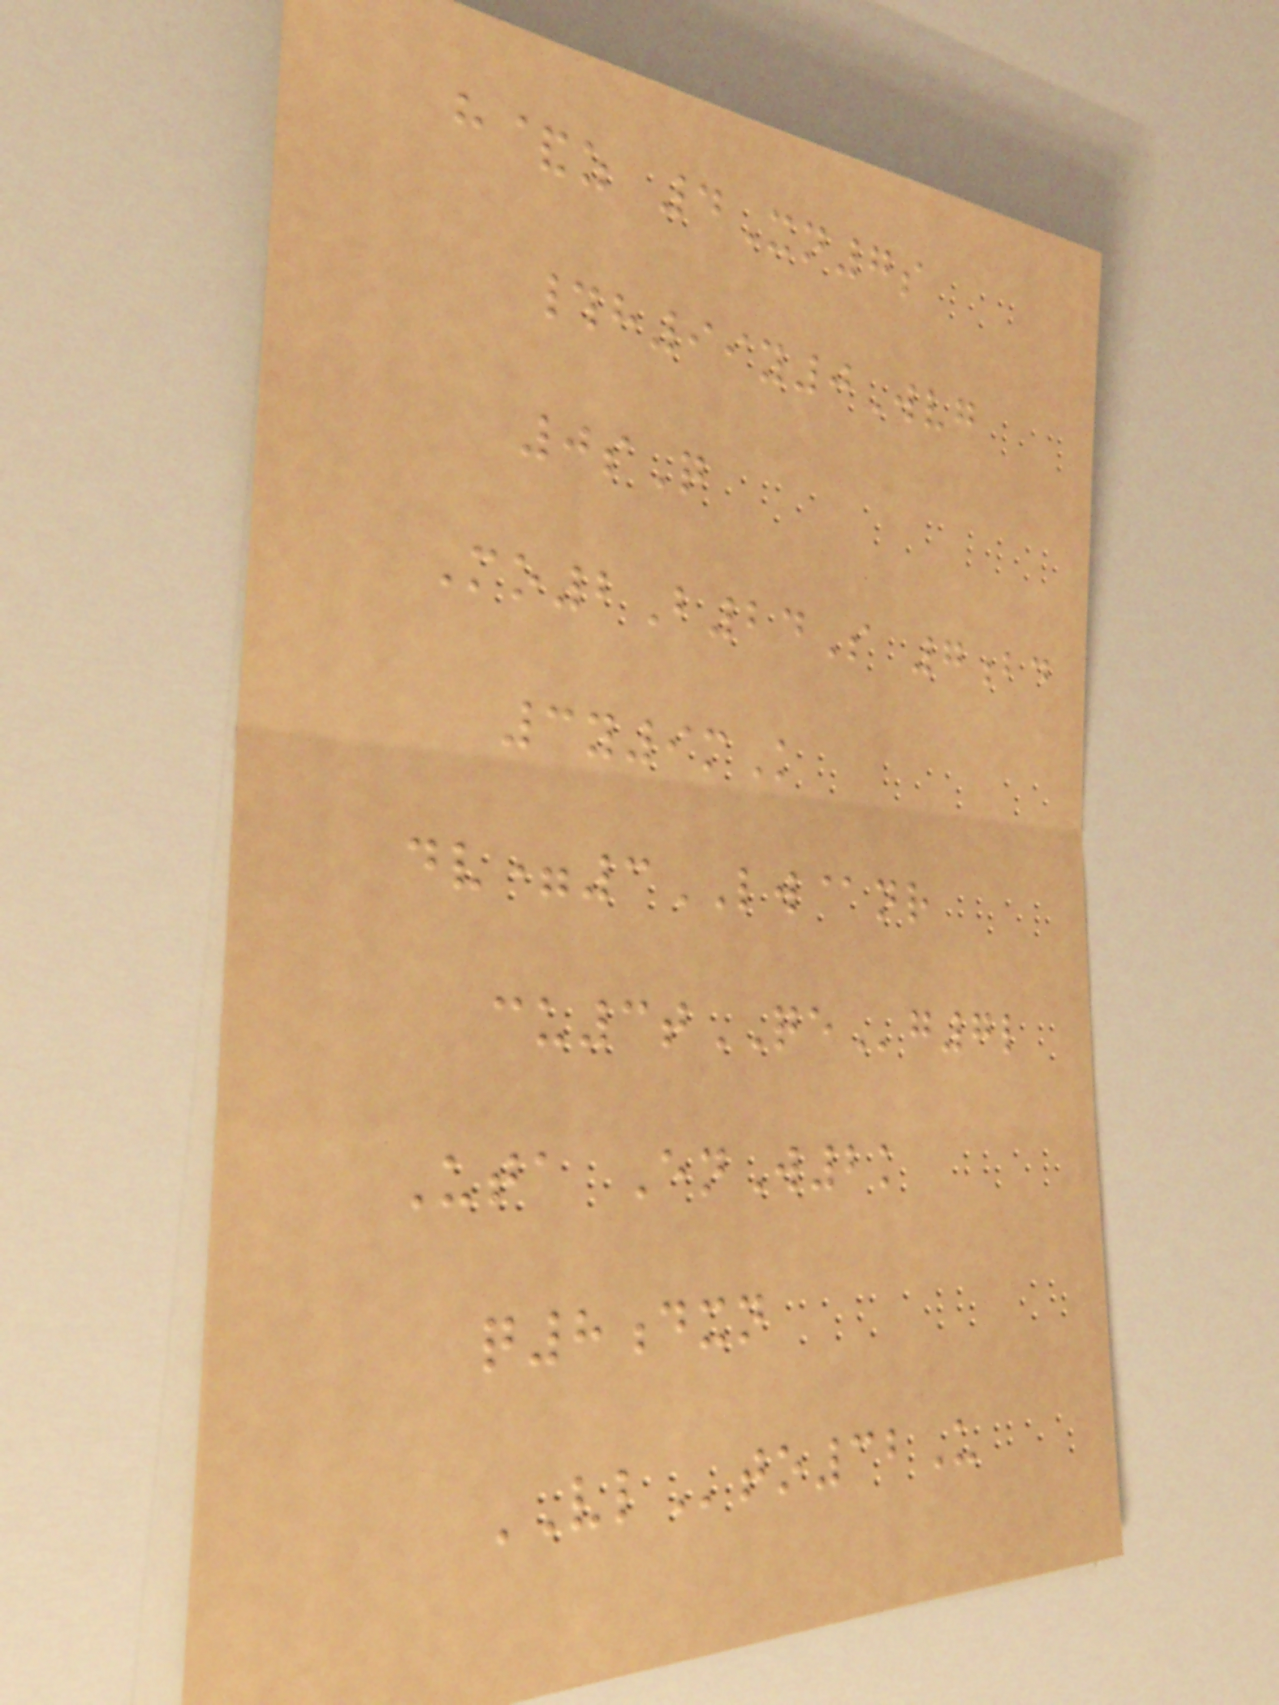h&z 4Xn7s
#h99y0Wvg
0sQ
Mo2B24S 7bd
3y9mK
dv=3LW@nr
cu3tQEg7l
Uta EnW2k
q8dxn
VLto32U
